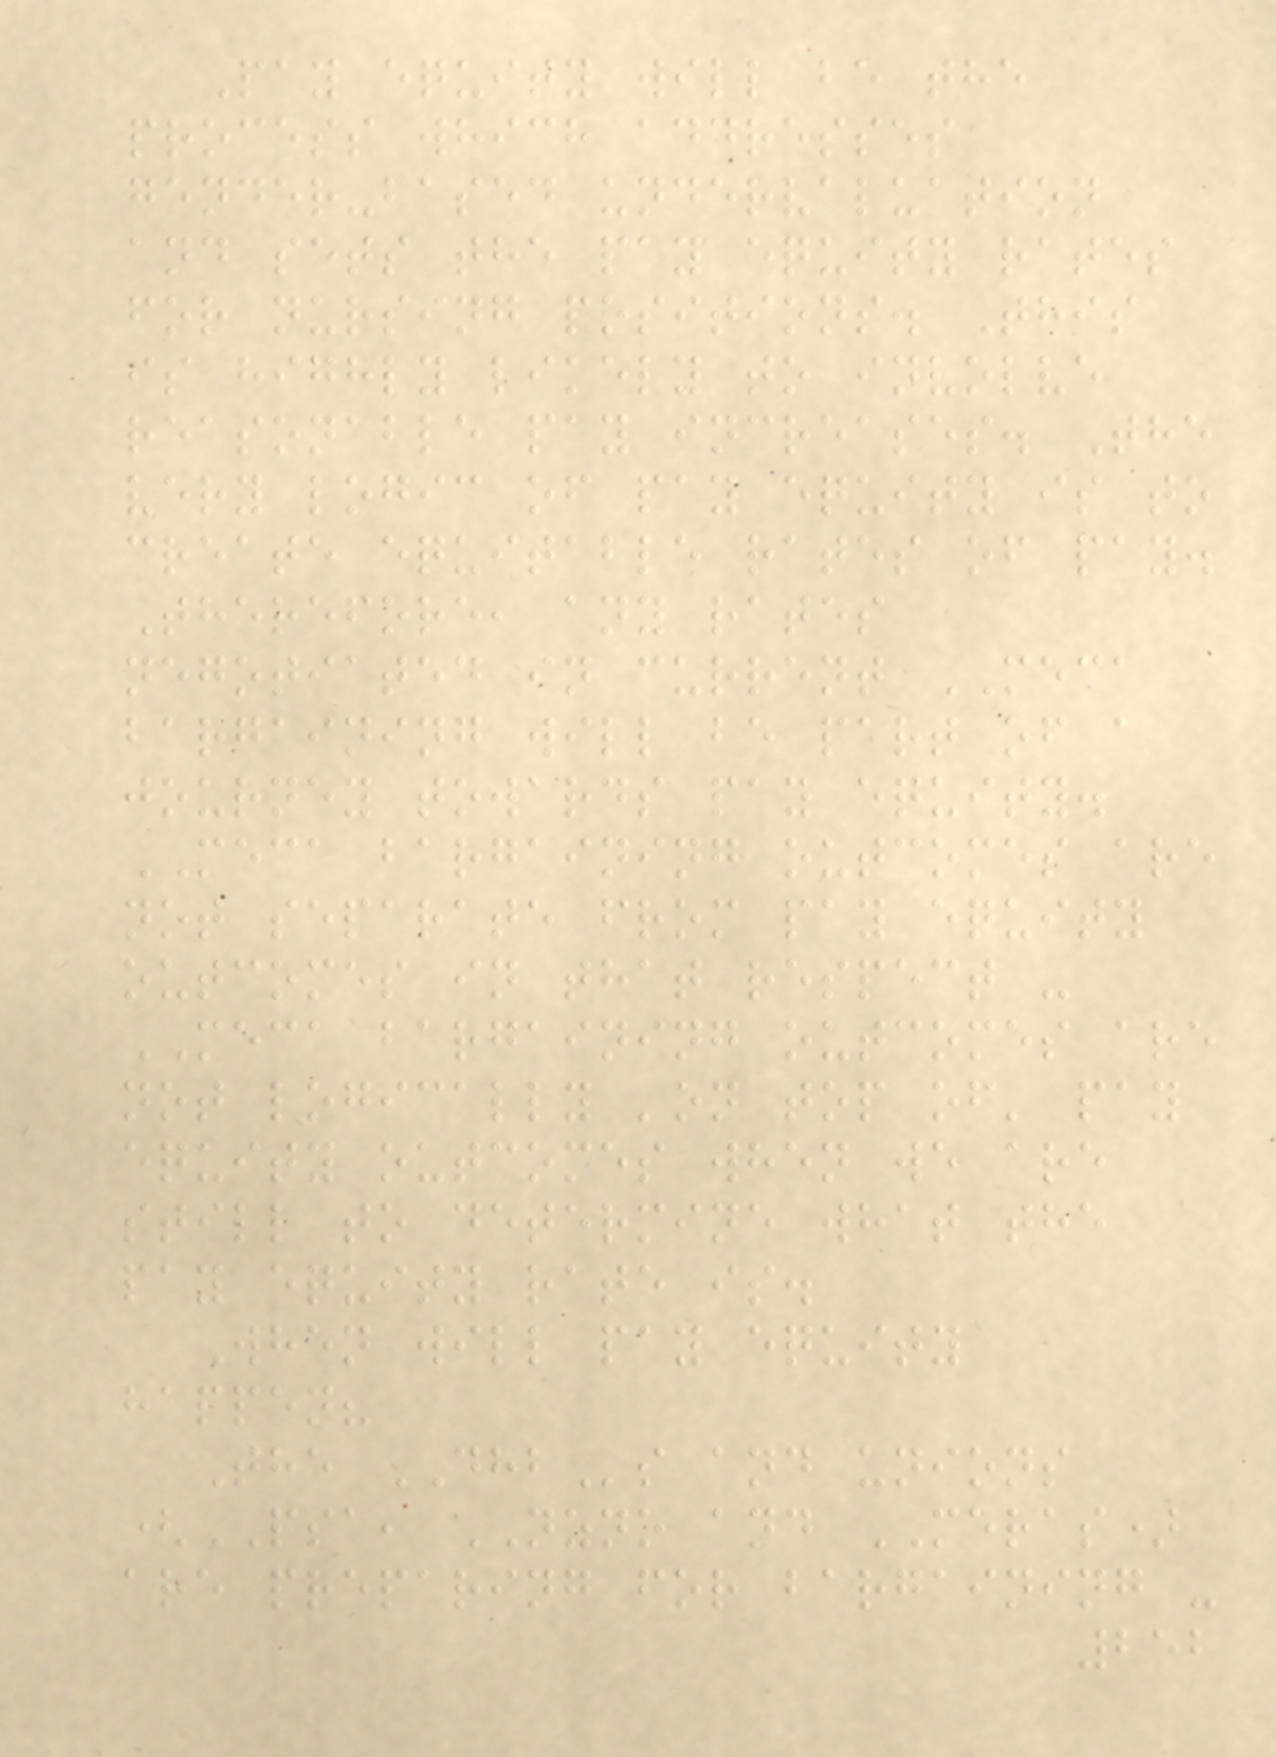Pay equity will be the
process which addresses
gender-based undervaluation
and sets the pay equity rates
for nursing positions. This
is highly likely to involve
reasonable pay increases. The
very logic of pay equity is to
create equitable rates of pay.
Therefore, any rates
negotiated in current MECA
bargaining will be part of a
journey towards pay equity.
MECA bargaining outcomes are
not separate from pay equity
outcomes in that respect -
MECA bargaining outcomes are
not logically 'on top of' pay
equity outcomes when we are
still to determine what the
pay equity rate is.
When will pay equity
happen?
The DHBs and unions
(PSA, NZNO and MERAS)
are preparing for bargaining -
252
